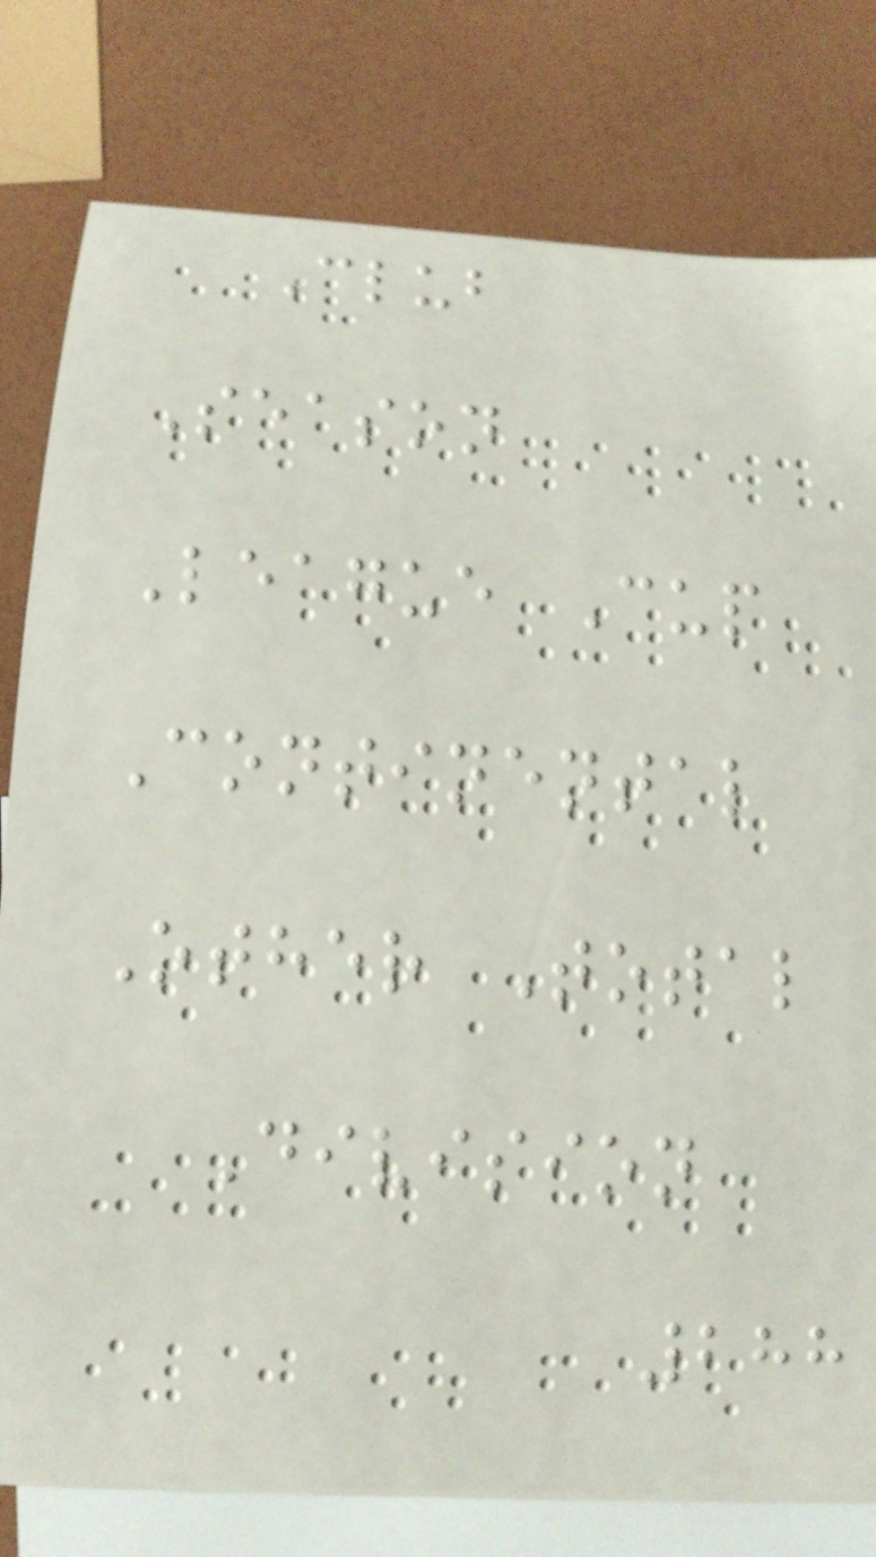Club
Season
League Cup
Continental
Other Total
Division
288
